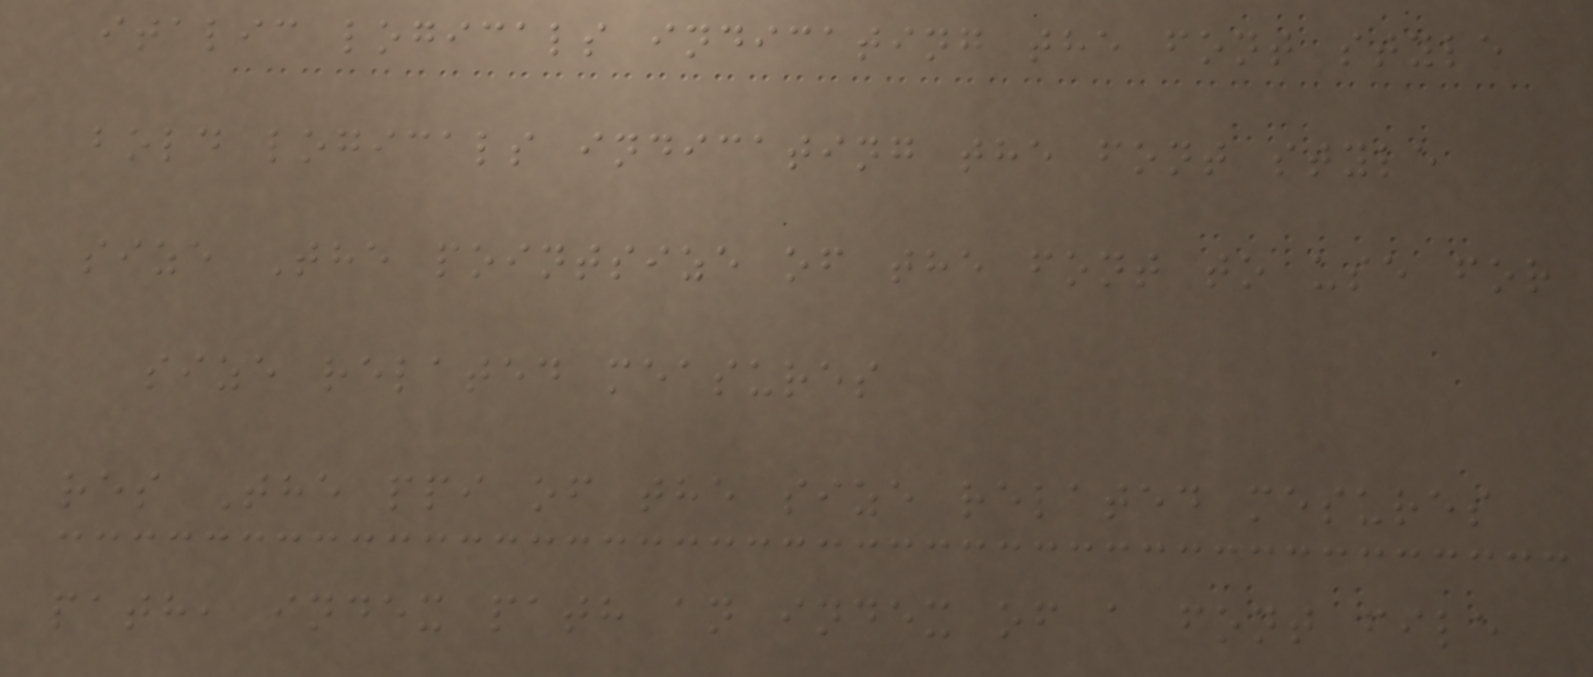italic logicals indicating the font style
bold logicals indicating the font style
size The pointsize of the font to use for
size related measures
res The ppi of the size related mesures
path, index path an index of a font file
